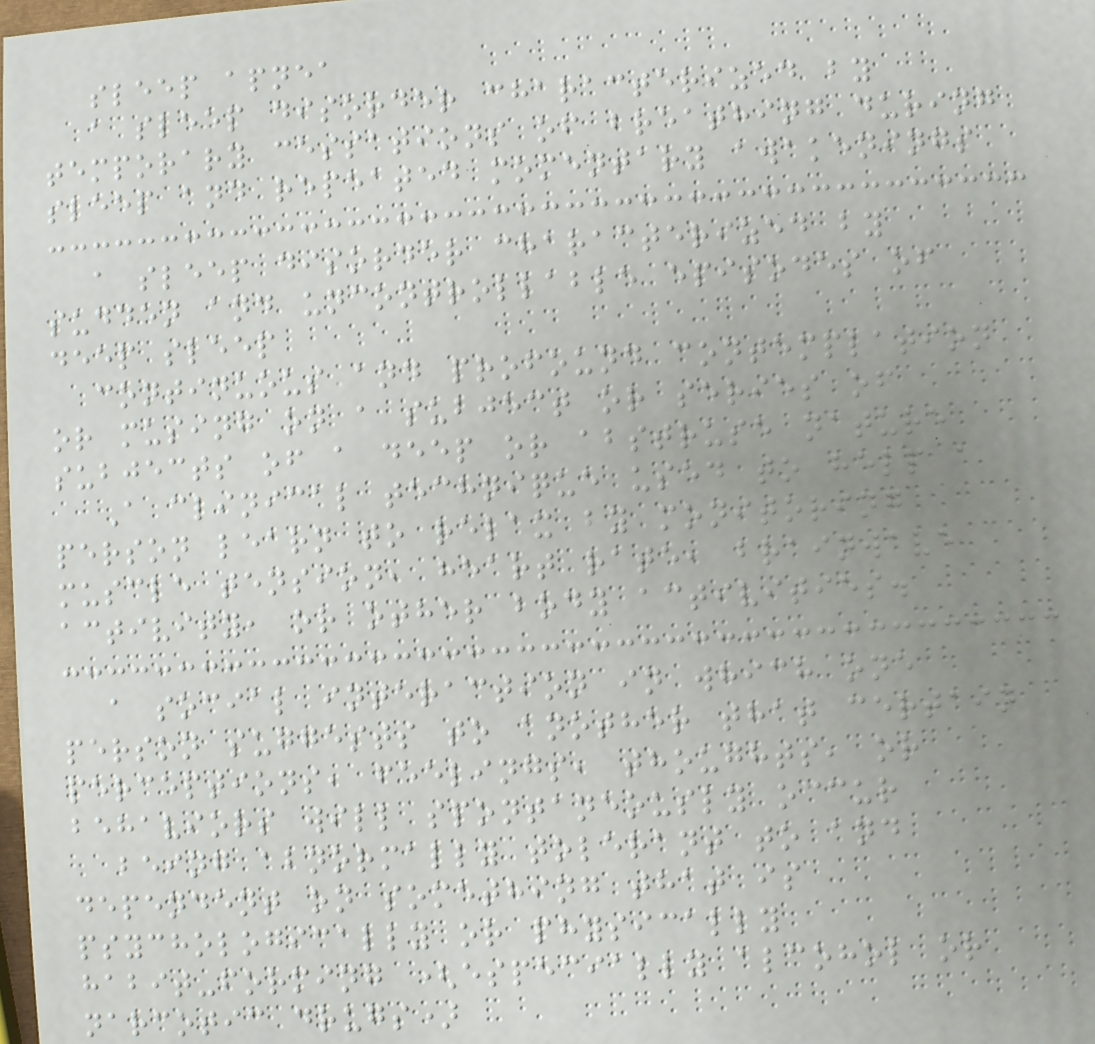sleep apnea
a sleep disorder characterized by
temporary cessations of breathing during
sleep and repeated momentary awakenings
a sleep disorder characterized by
sudden and uncontrollable episodes of
deep sleep
continuous and profound contemplation
or musing on a subject or series of
subjects of a deep or abstruse nature
A clinical technique used to help a
person learn to relax by monitoring
muscle tension, heart rate, brainwave
activity, or other body activities.
a social interaction in which one
person suggests to another that certain
perceptions, feelings, thoughts, or
behaviors will spontaneously occur
being abnormally tolerant to and
dependent on something that is
psychologically or physically
habit-forming (especially alcohol or
narcotic drugs)
